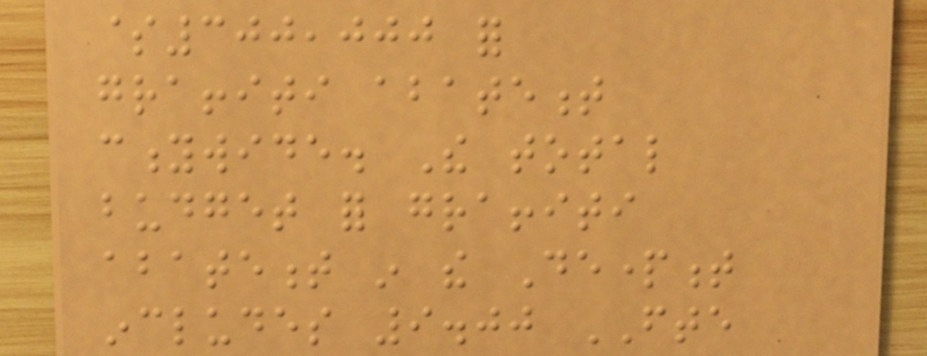$300,000 for
graffiti abatement
citywide. The total
budget for graffiti
abatement in the Department
includes 9.00 FTE
